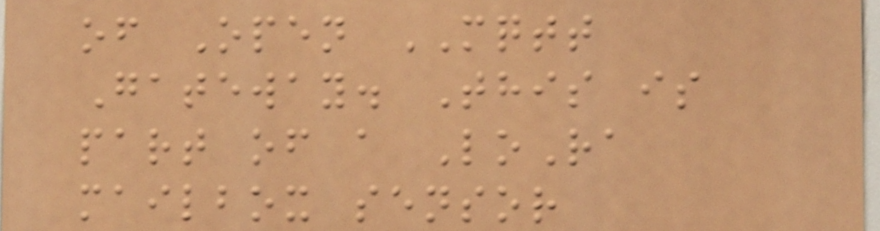of Open MQTT
Gateway. This is
part of a LoRa
mailbox sensor
